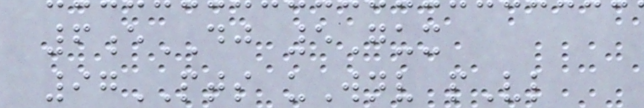6eDJ 5Gux
97PTS uWnv pVl
